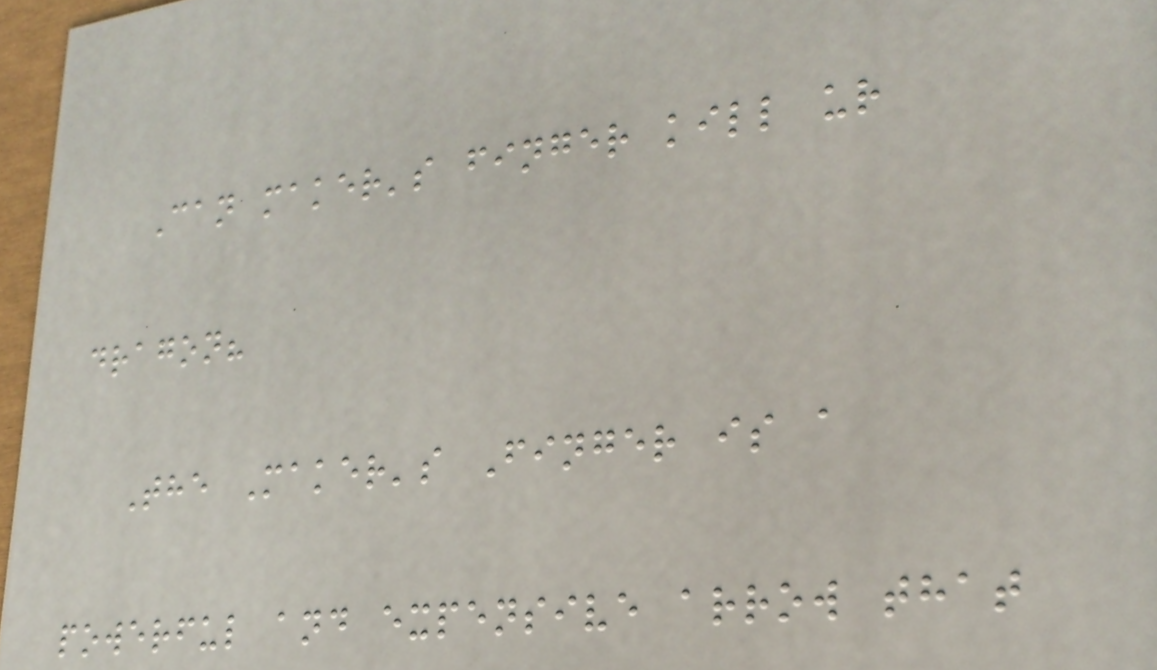Can maker's finger kill ur
dragon?
The Maker's Finger is a
powerful and expensive arrow that
